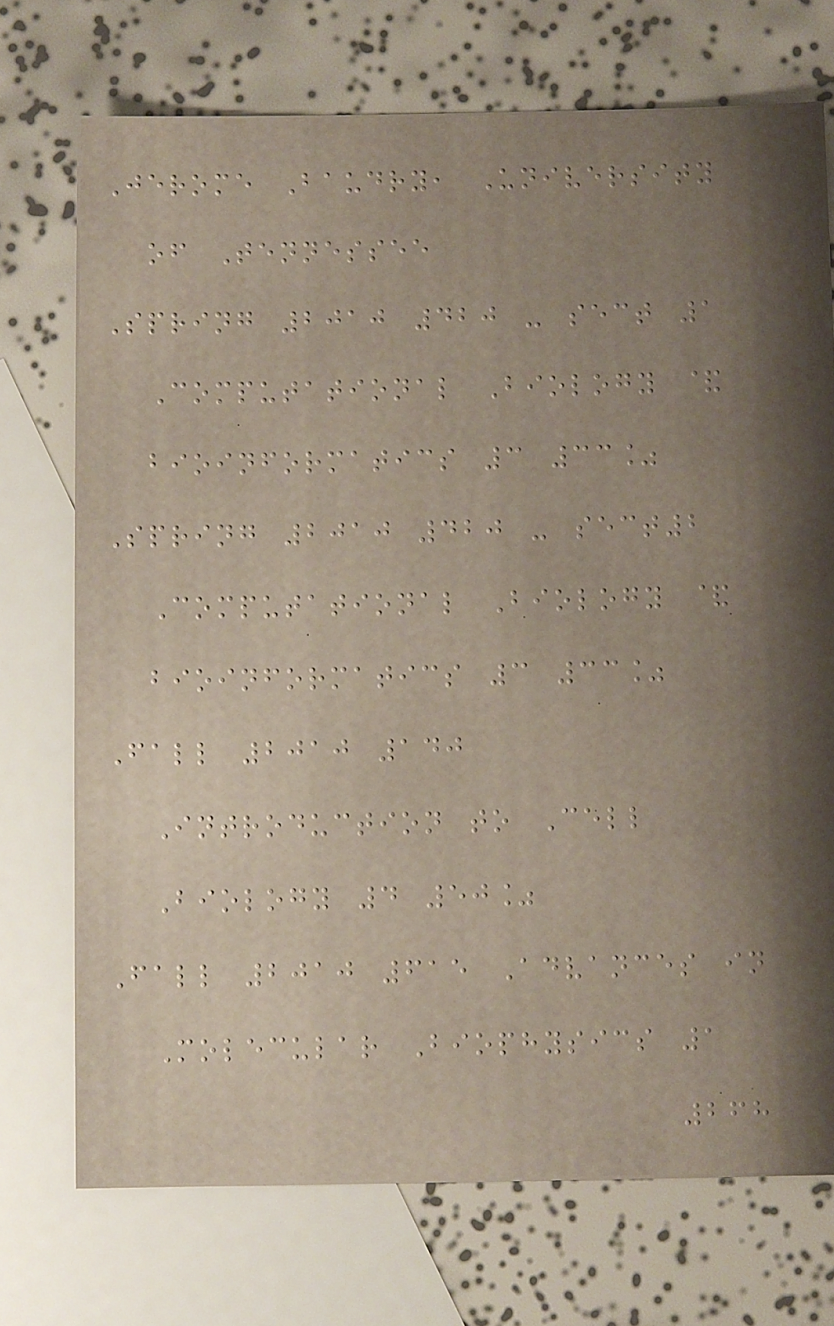Jerome Baudry, University
of Tennessee
Spring 2010 420 - sect 1
Computational Biology &
bioinformatics 3 33%
Spring 2010 420 - sect2
Computational Biology &
bioinformatics 3 33%
Fall 2010 140
Introduction to Cell
Biology 4 50%
Fall 2010 615 Advances in
Molecular Biophysics 1
268
